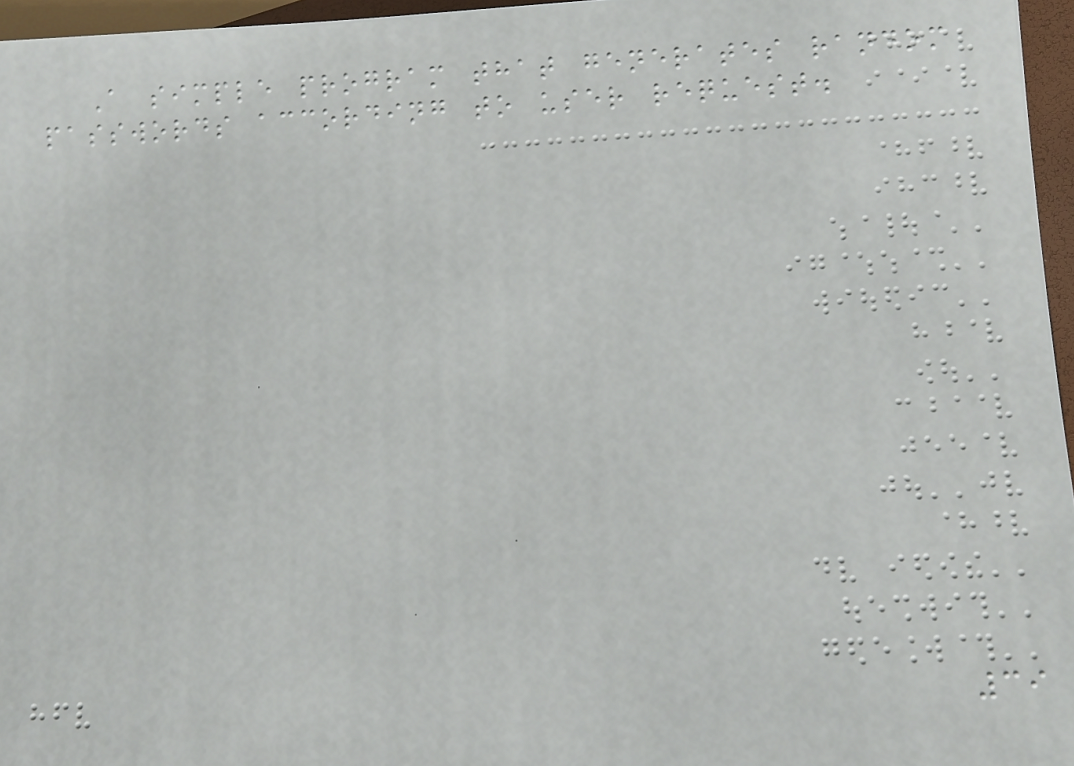A simple program that generates random
passwords according to user request.
39
